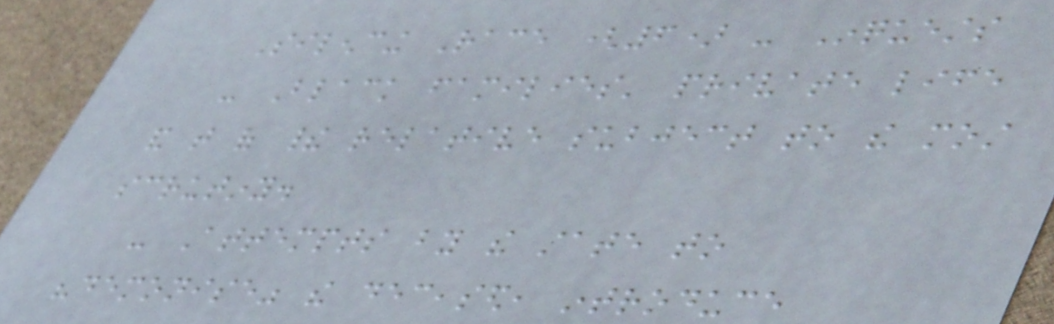Silencing Race (6) - Inquests
- Black families' private life
and that of their relative subject to the most
scrutiny.
- Attempts by the state to
"demonise" the deceased, introduce
